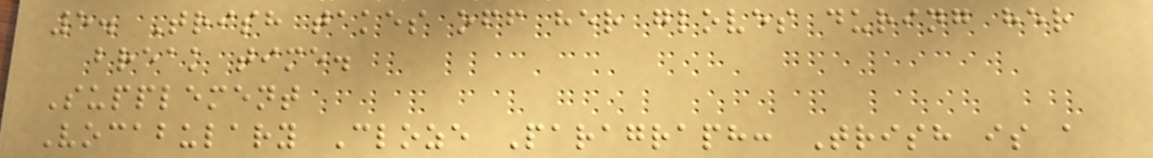5. Trish takes off her gloves during her
break time.
Supplement
Vocabulary Cloze Paragraph: Trish is a
